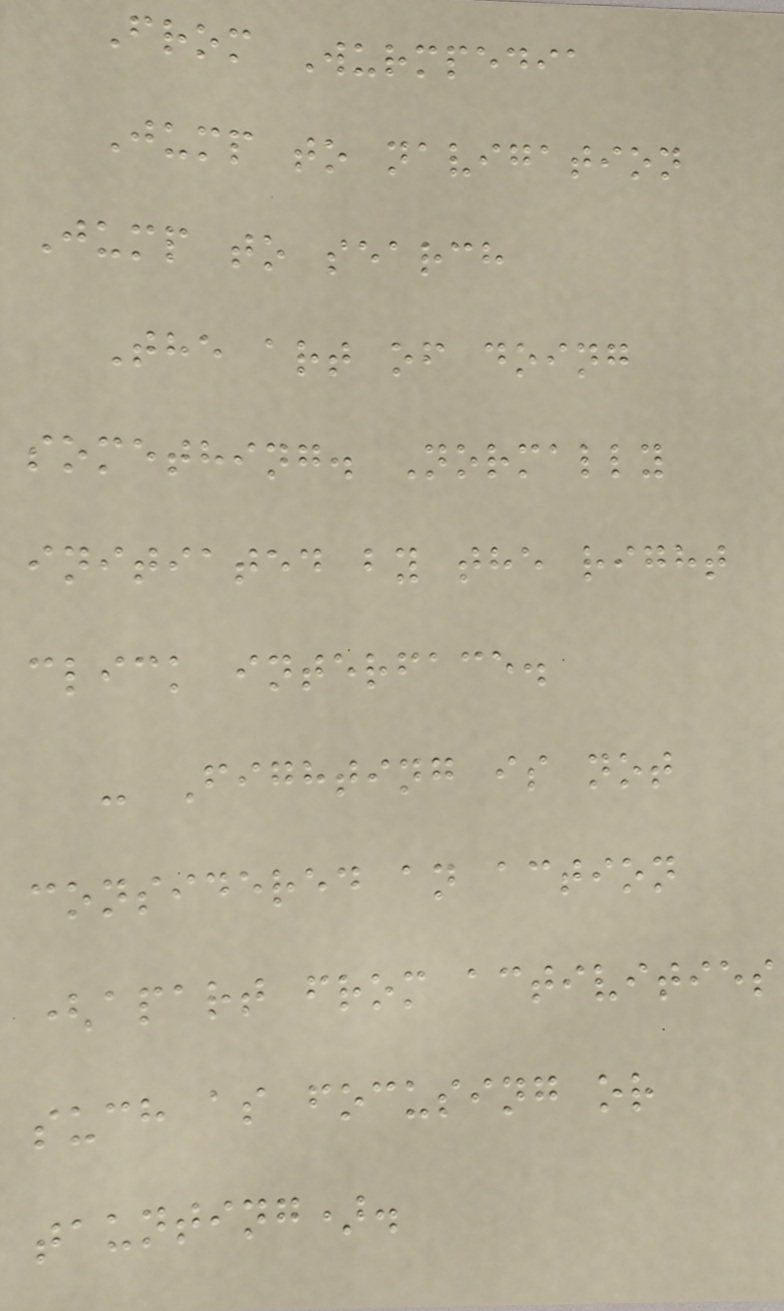From Wurmpedia
Jump to navigation
Jump to search
The art of doing
something. Normally
initiated by the right
click interface.
- Fighting is not
considered an action
(apart from activities
such as focusing or
taunting).
